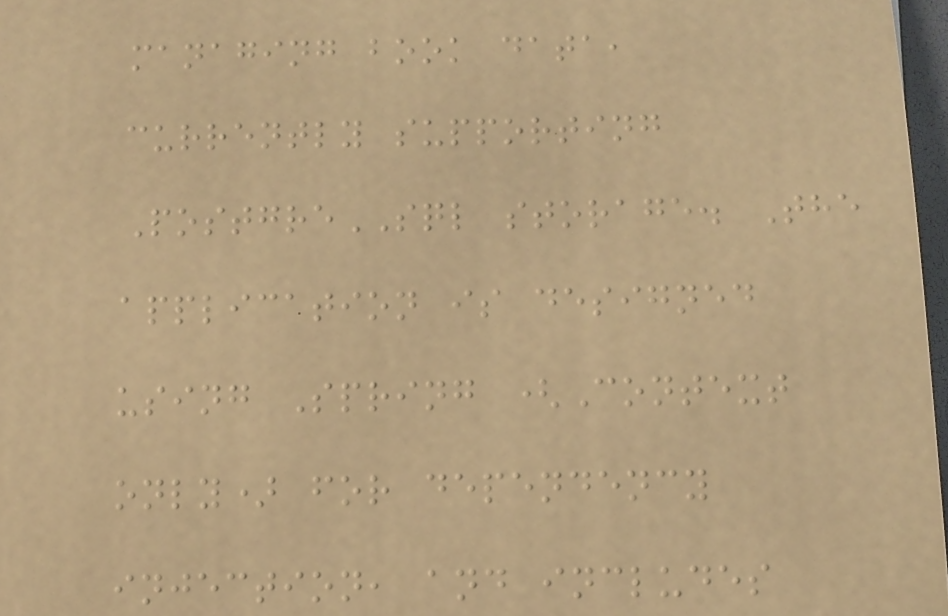managing book data,
currently supporting
PostgreSQL storage. The
application is designed
using Spring (Context
only) for dependency
injection, and includes
